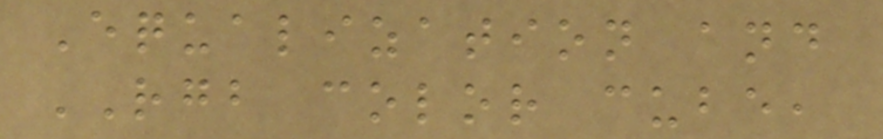Equalization and
RGB color cube,
